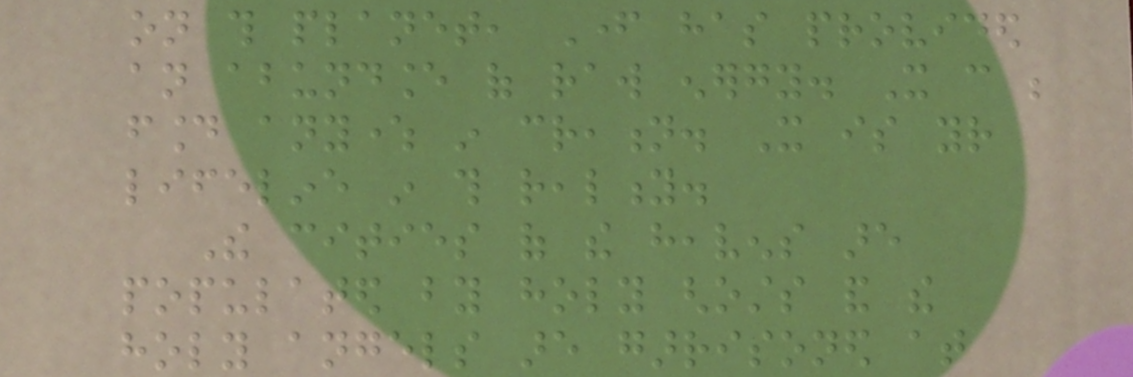on this planet, Father has provided
an abundance of raw energy. It can be
found anywhere in creation. It is your
lifeline in this reality.
The cities of the heavens are
populated by holy ghosts and the
holy angels are garrisoned at
